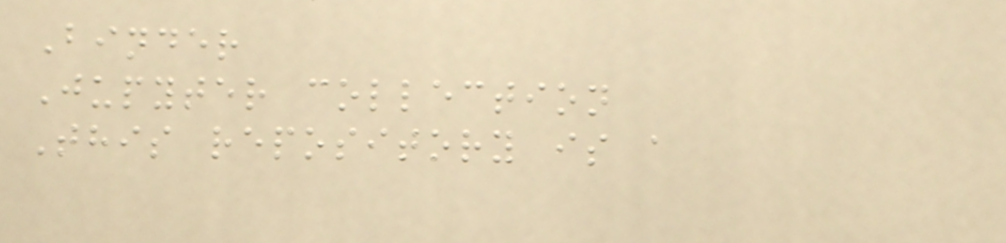Binder
Jupyter collection
This repository is a
